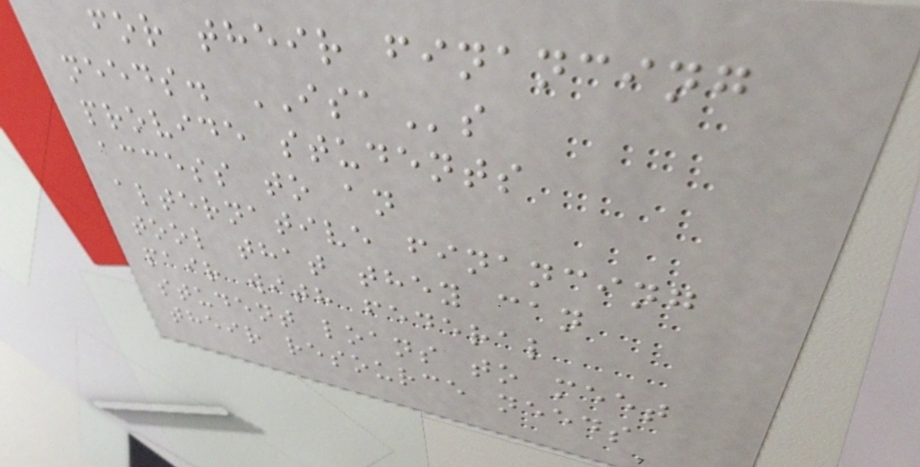for their financing
needs. ISAs
provide students
access to an
alternative financing
tool that they can
pair with federal
student loans to meet
their resource needs
